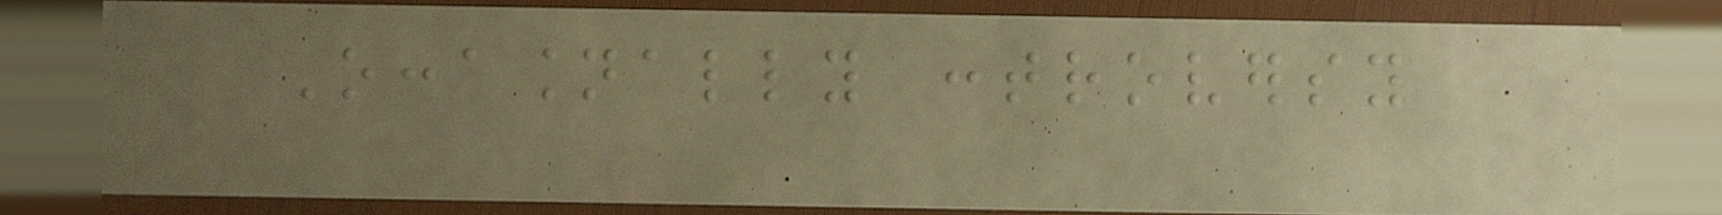Occasionally controversy
